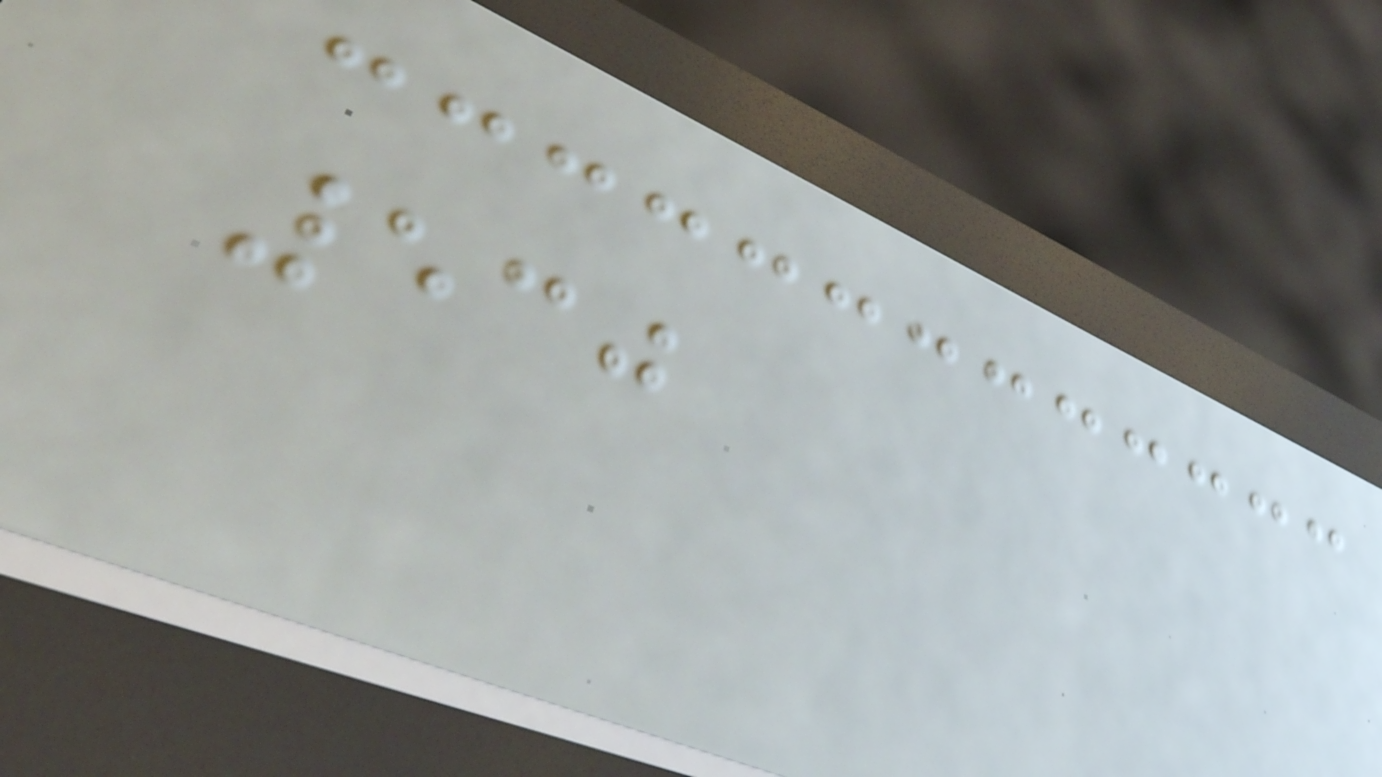530
